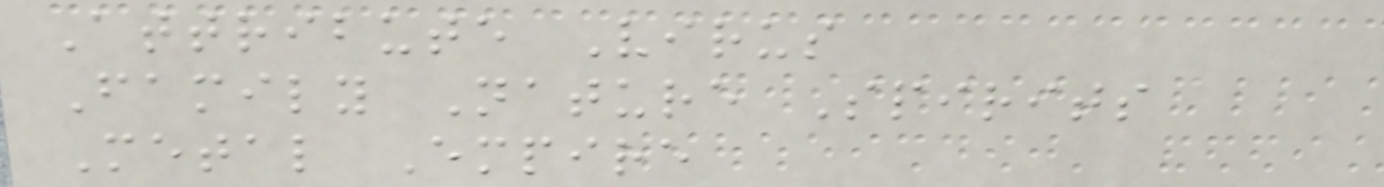Attribute Virus
Family Nature Spirits
Metal Empire
